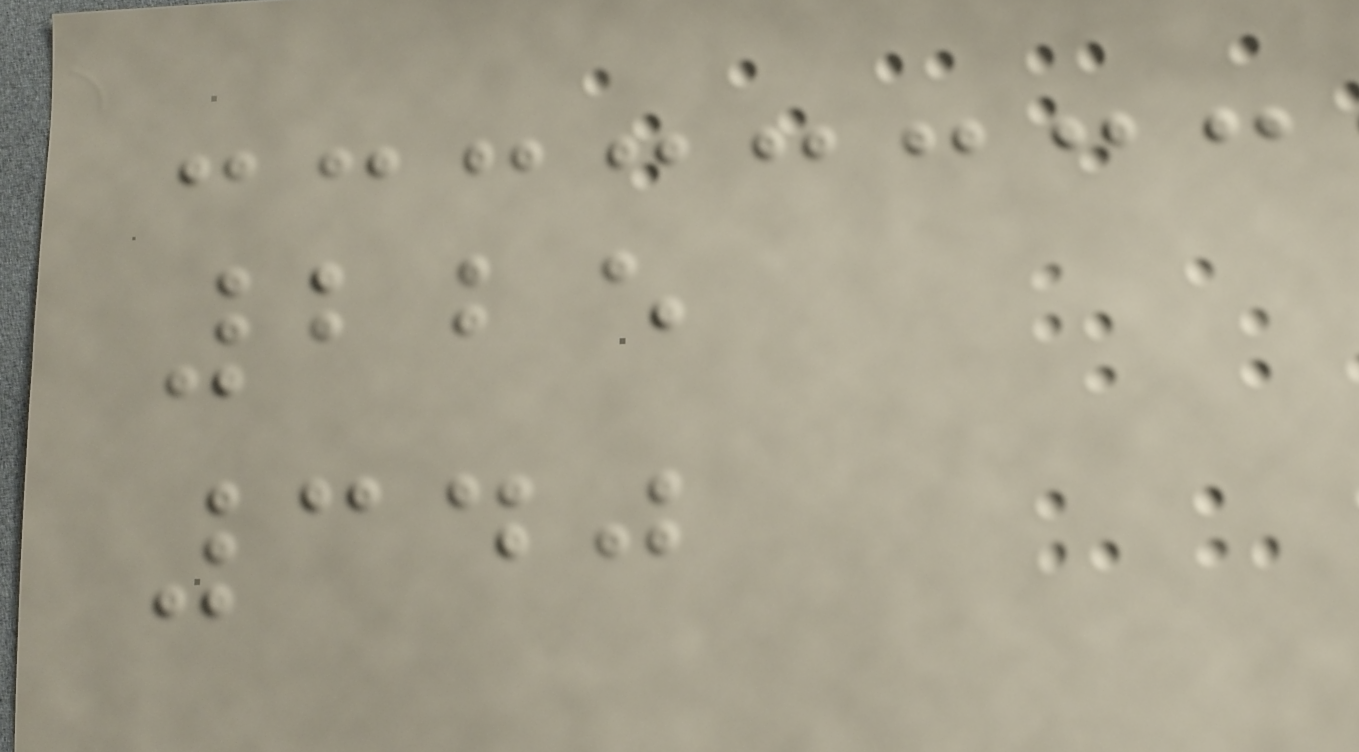225
340
